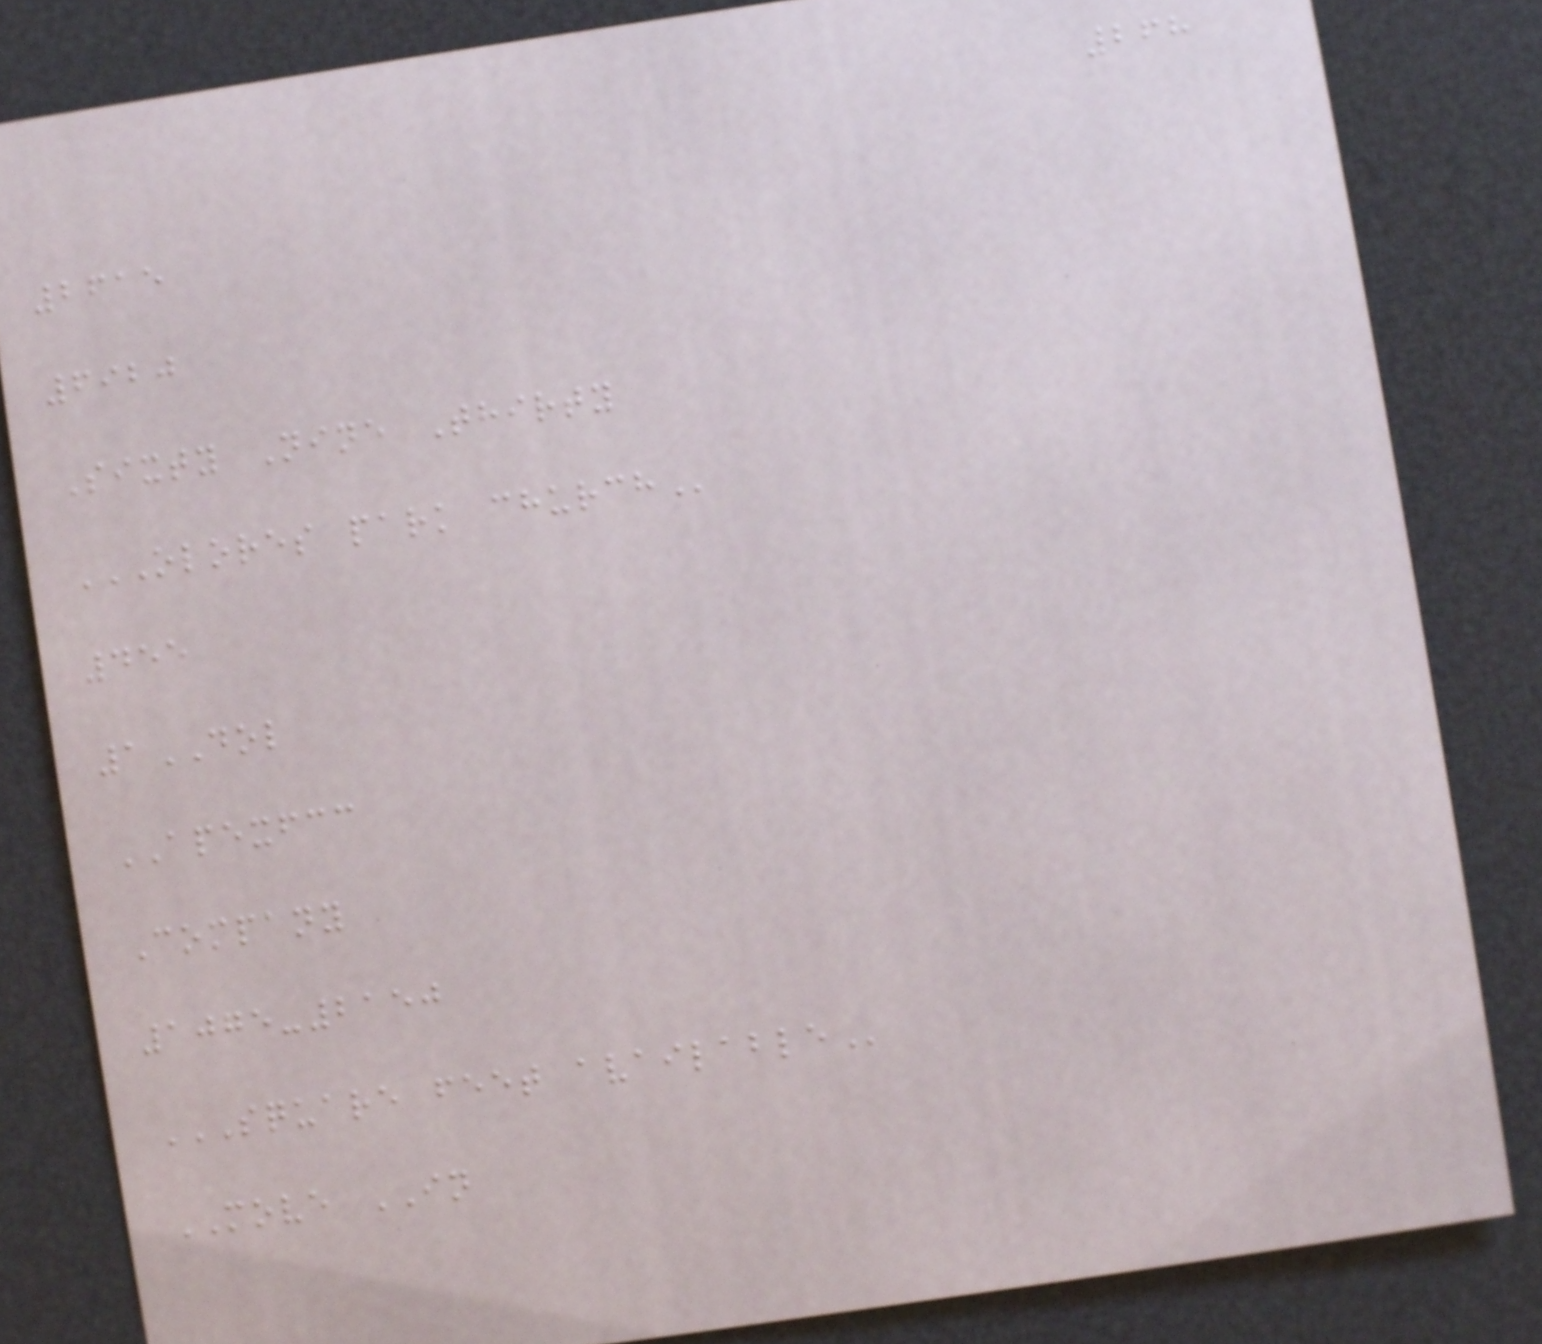268
2615
6920
Sixty Nine Thirty
OLORES PARK CHURCH
455
1DOL
APEXFCC
Company
1075-2150
SQUARE FEET AVAILABLE
MOVE IN
